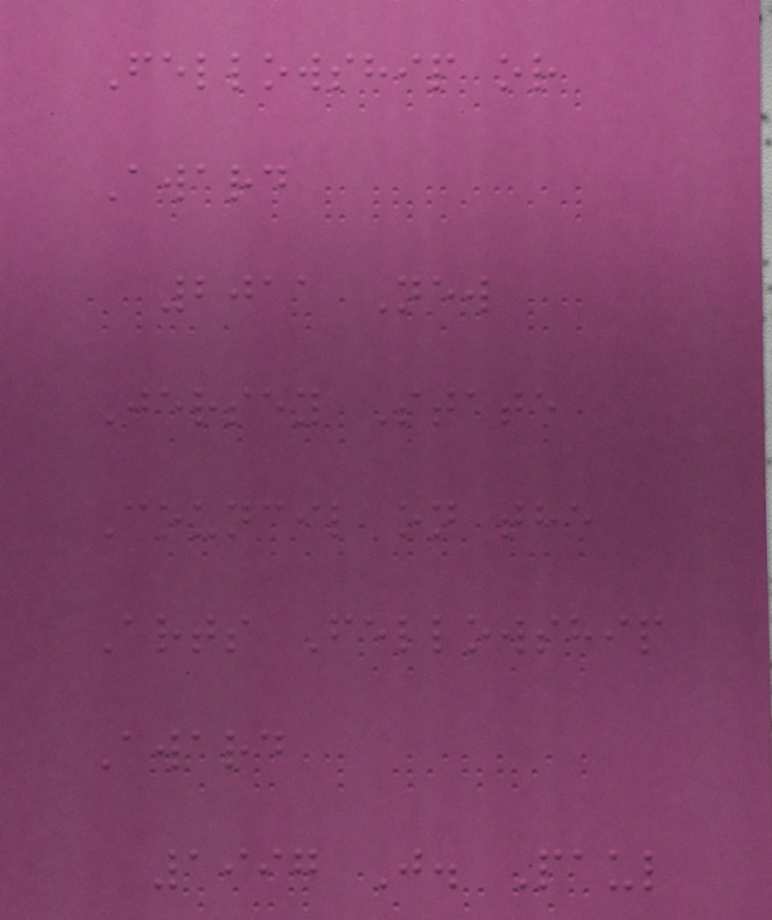Fellowship or
Award
2011 New
Jersey State
Council on the
Arts Fellowship
Award
1997 J. Paul
